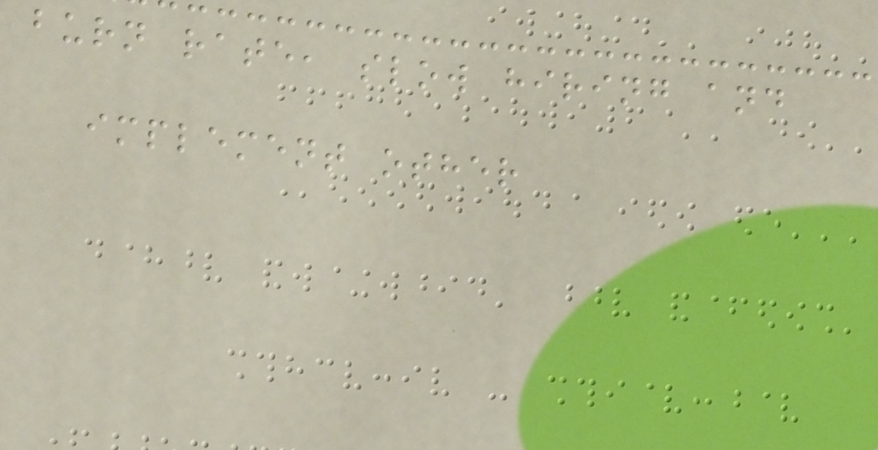burn rate, slow hiring and
implement other
